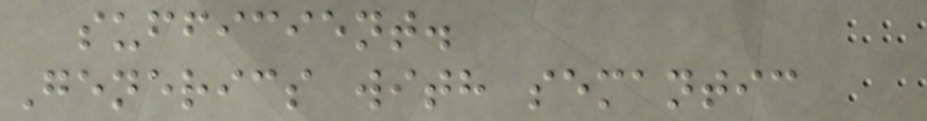sufficient.
Generics with semantic
